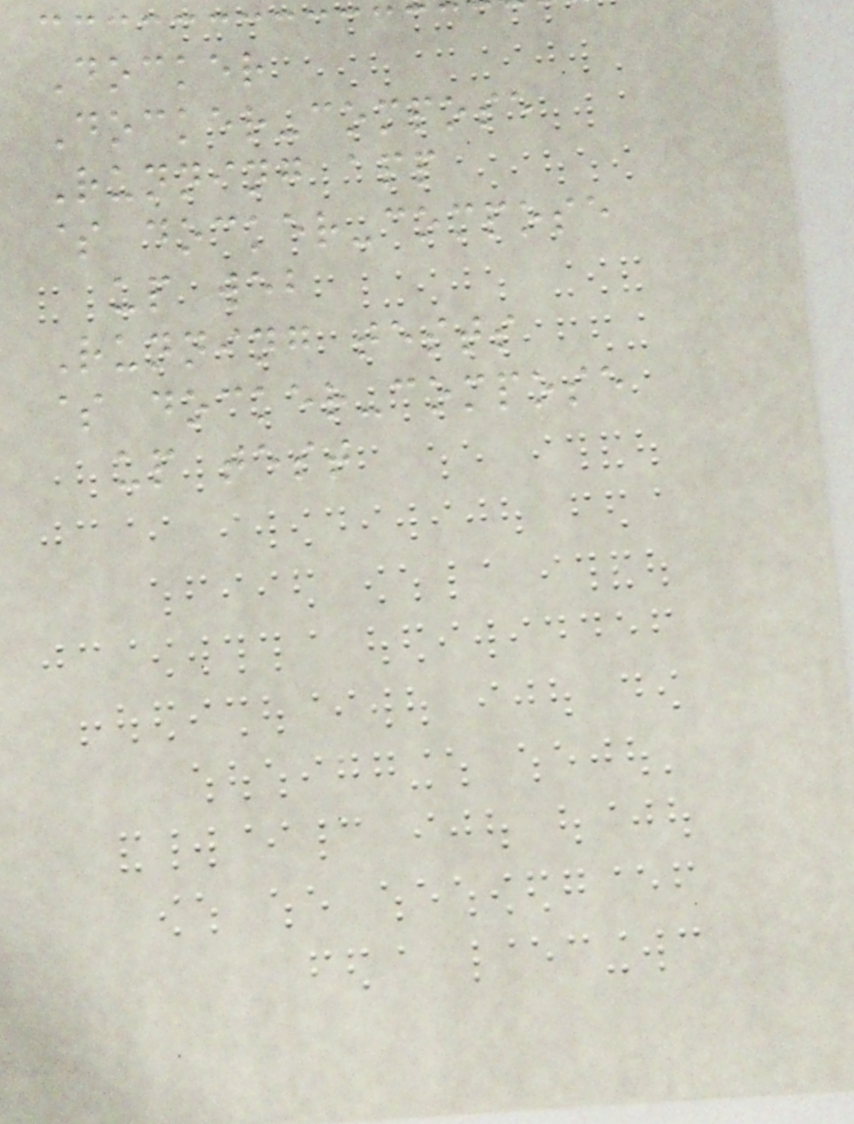Docker
Docker-compose
Running app
$ docker-compose
up web
Running tests
$ docker-compose
up test
